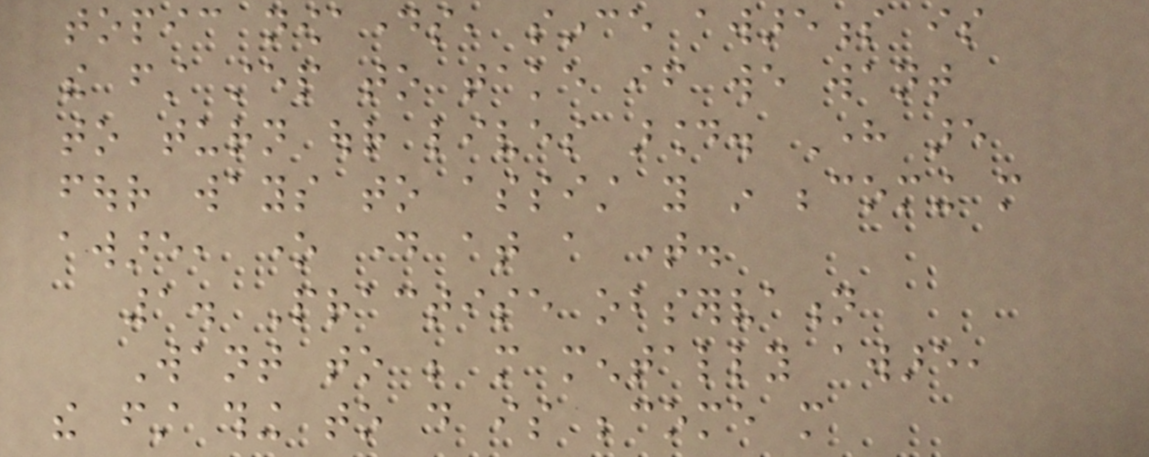topic nowadays, since awareness is
the first step to take if we want
to turn our lives around. Here are
four ways to assist you in becoming more
aware, one day at a time.
1. Practise observation
Want to be more mentally aware,
the first thing to do is become more
